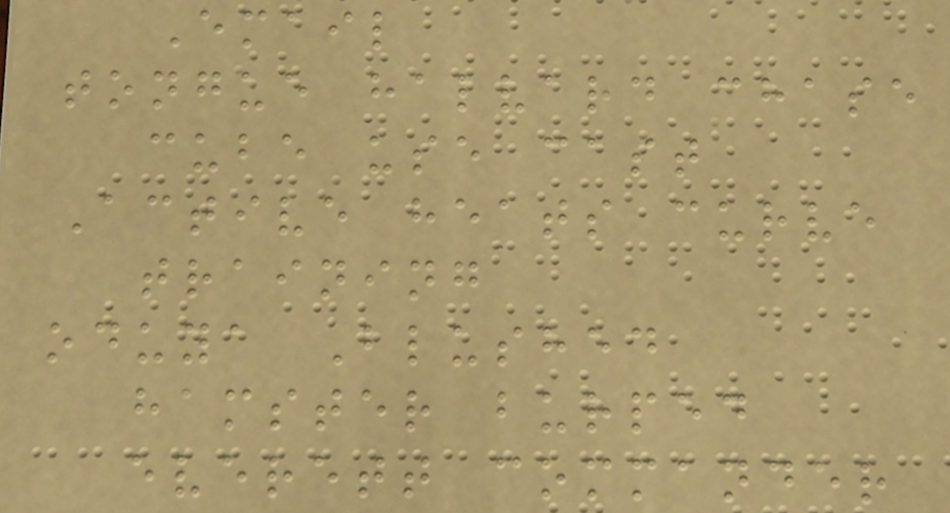Email
tongue halvard chase
cube use cast
Active heats curve
training
oduya Blushed
hamster burped
everett commander
